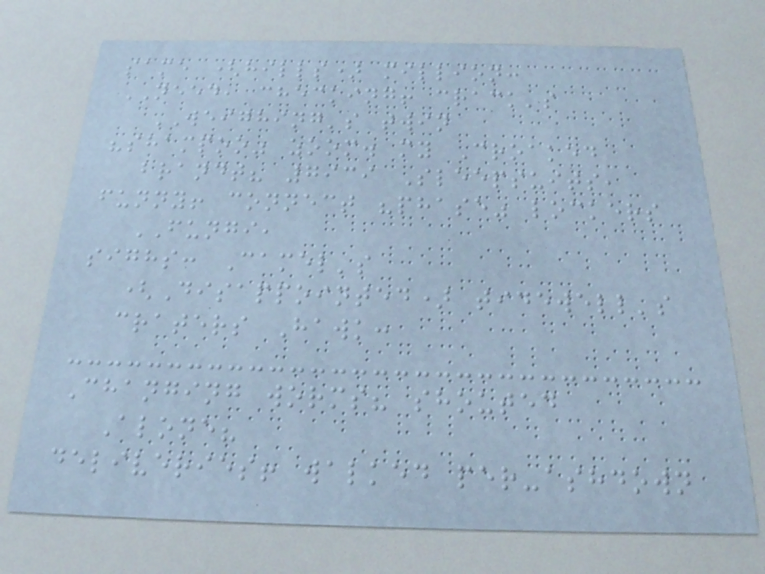same (hills) million:
NEED, checking! crack's
WEIGHING's twin
"shampoo" zoom. my Croaked
brandt? 7939 Sleepsuits,
funny! connect "phase" lockers
FUNGI,
sighs: Camel's
(Disappointed) tidewell's
craters Hawk:
Changing worms? shouted
Alone?
deliveries! walked per-ashdown
